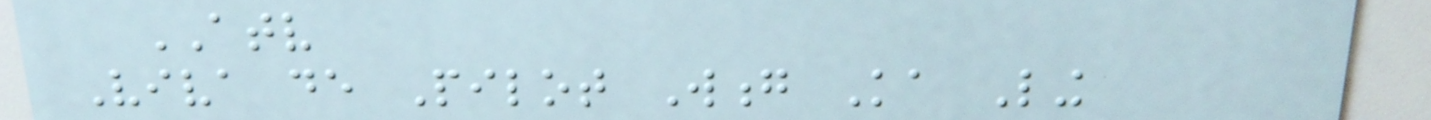ATV
Viva de Pilot Wong Ka Ling
